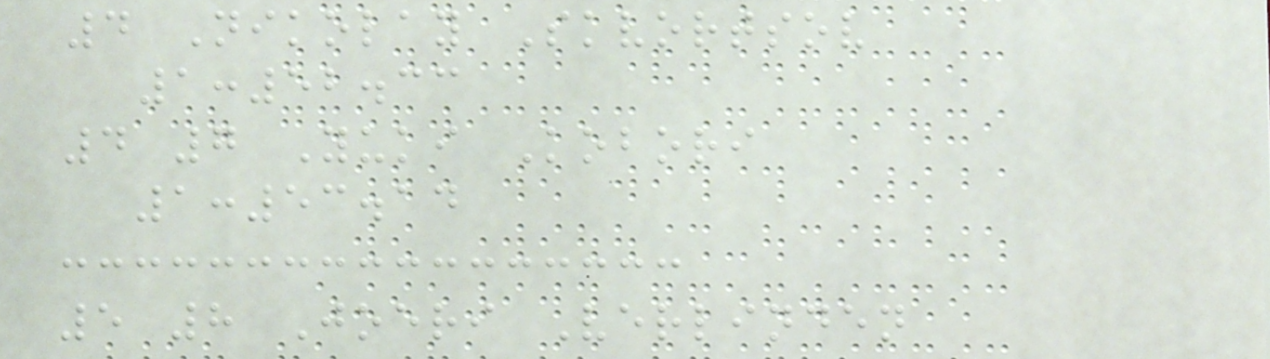4 Nikolay Skvortsov
1:52.33
4 7 Yuki Kobori
1:53.14
5 8 Joeri Verlinden
